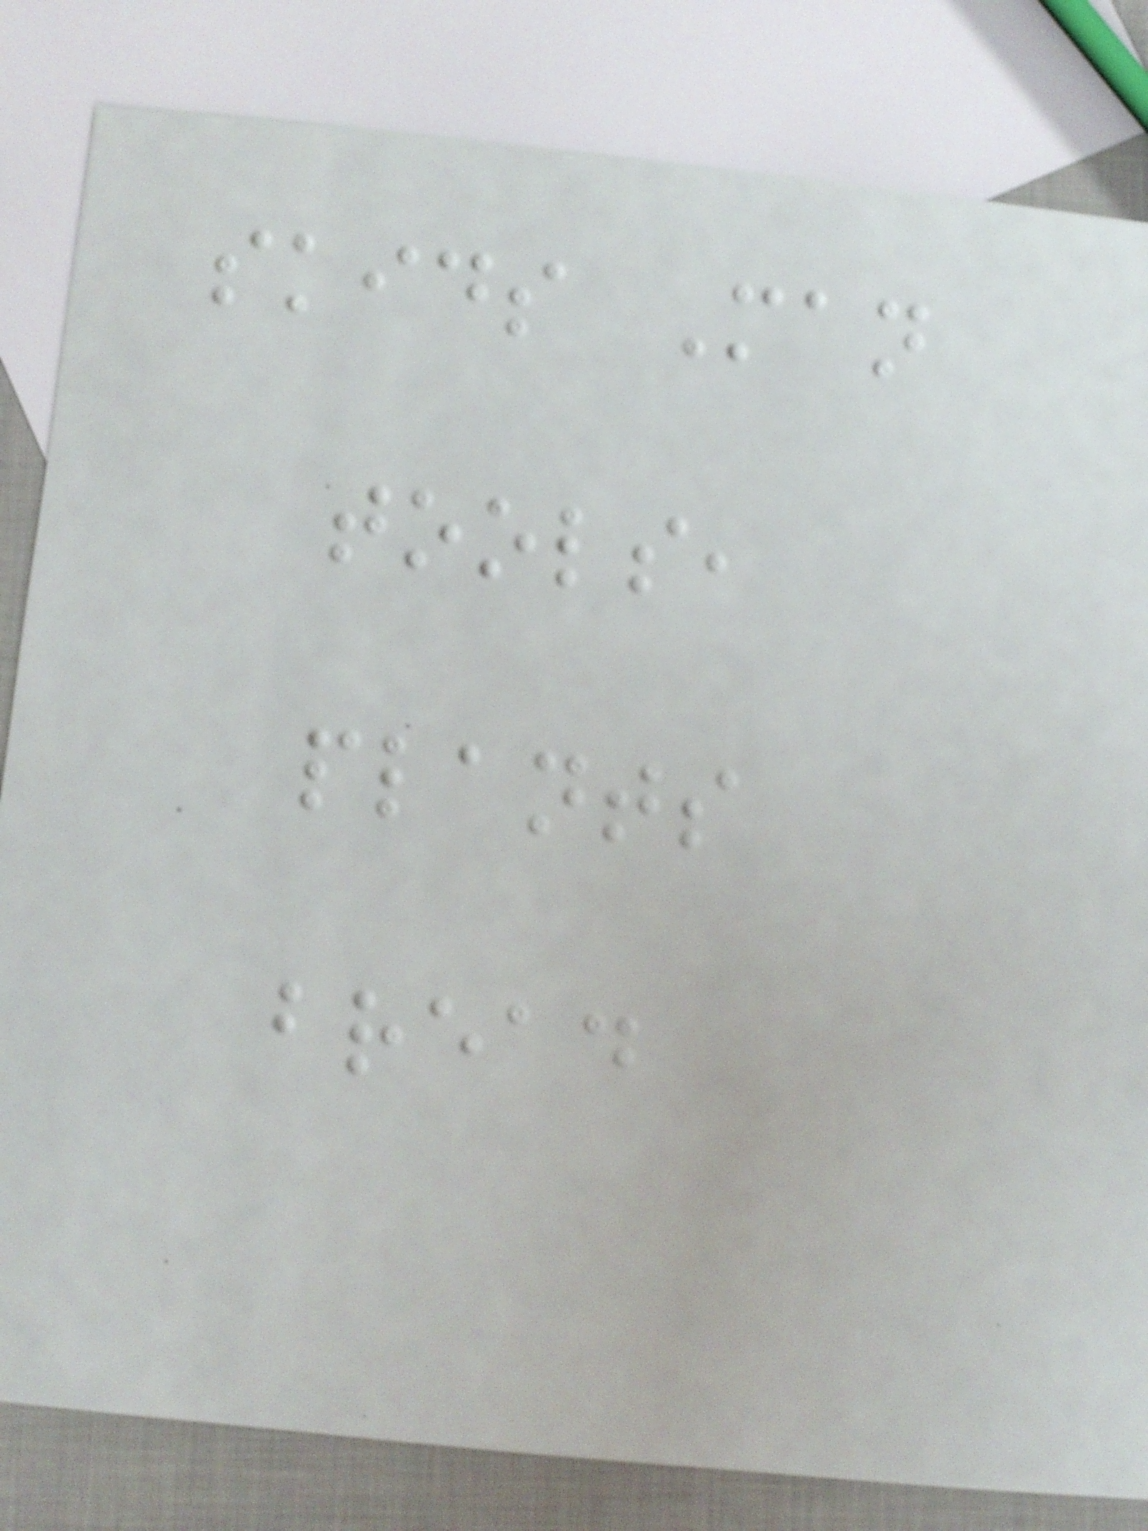skids Man
tools,
plants
bread
